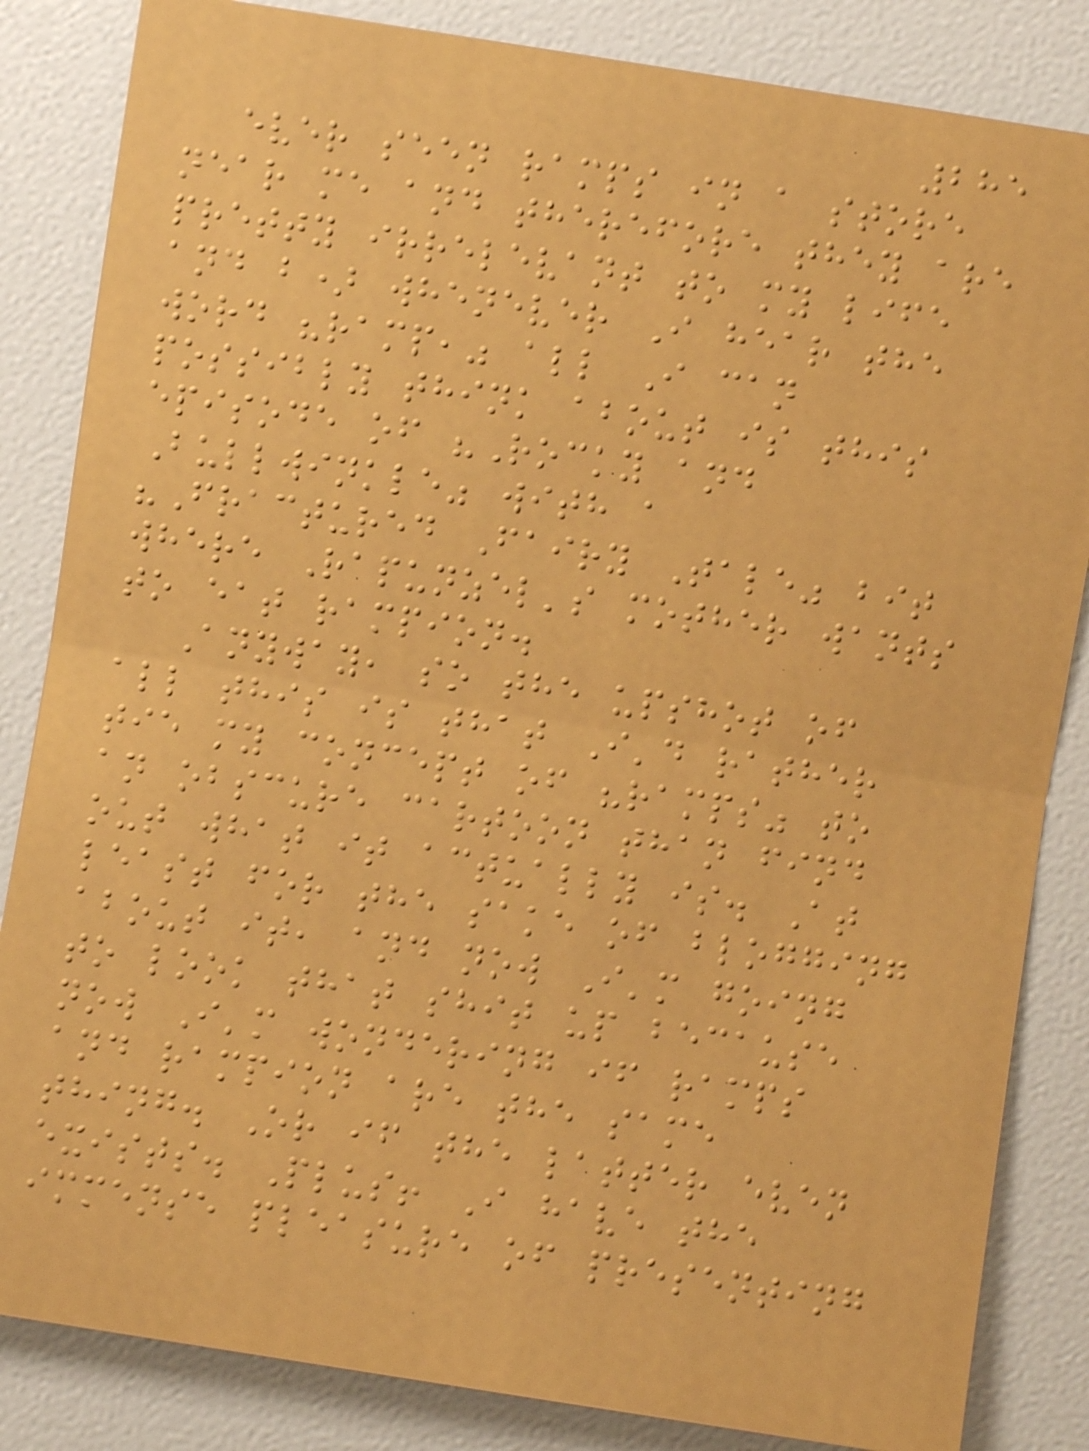285
ever seen ramps in a store
near me and therefore they are
pretty irrelevant to my life
and b) whenever I hear the
word "ramp," all I can
possibly think about is this
episode of "Rocky and
Bullwinkle" with a
"Fractured Fairy Tale" bit
where Rapunzel's mother wants
to eat rampion.
Anyway, so the upshot of
all this is that I'd rather
tie my concept of "ramps" to
an obscure cartoon than find
out what it actually is. At
least for the sake of blogging
about it, and now I'm going
to look that shit up because
now I'm wondering if ramps
and rampion are the same
thing. Or if the latter even
exists. Plus! I have the
immense pleasure of presenting
